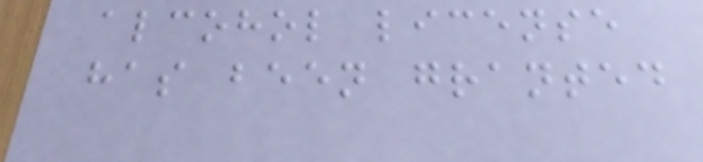alcohol license
has been granted
